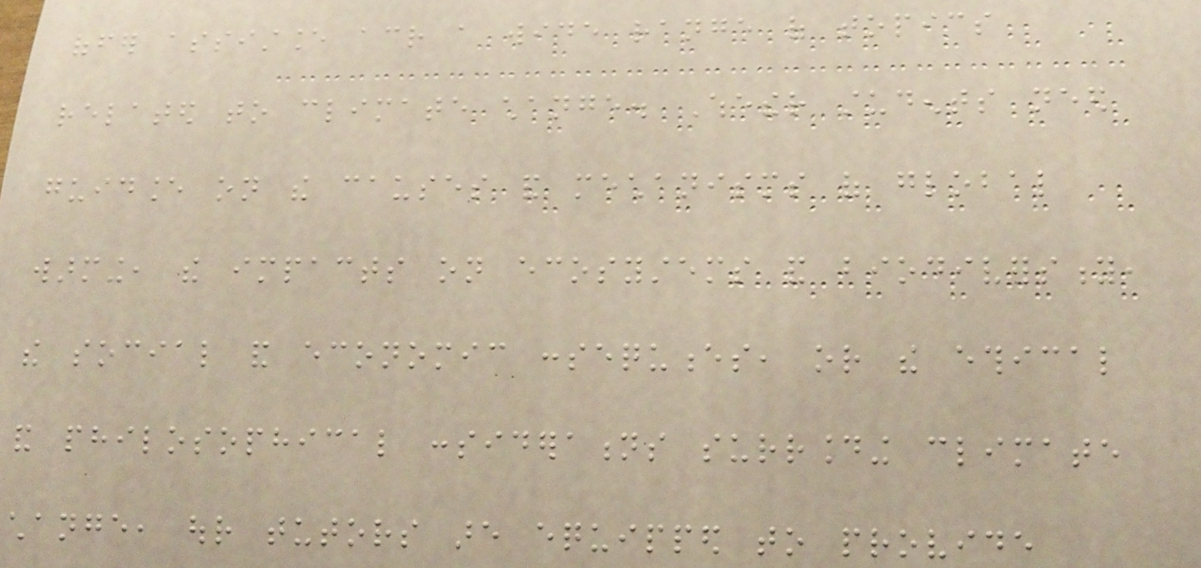offer assistance across a wide range of topics
related to climate change. Whether students need
guidance on the causes and mechanisms of global
warming, the impacts on ecosystems and biodiversity,
the social and economic consequences, or the ethical
and philosophical considerations surrounding climate
change, our tutors are equipped to provide
